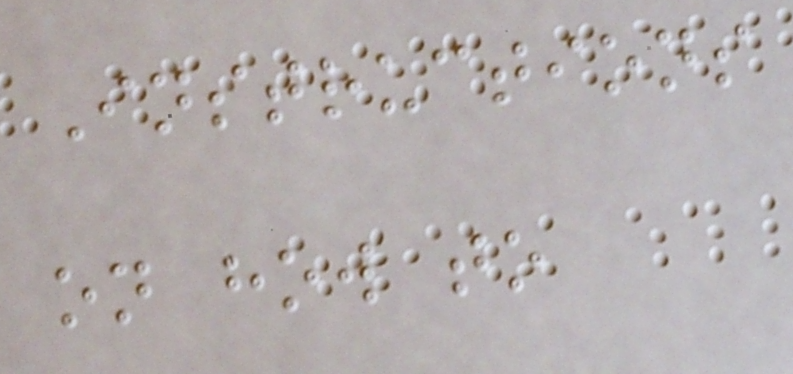Instructions
on how to
